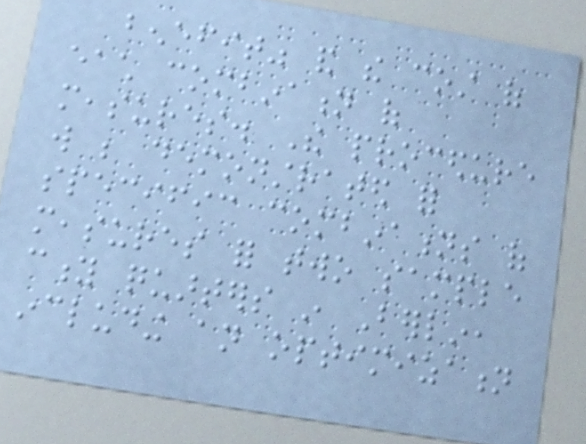benefit" and the cost of
each combination of
measures. The procedure
will be demonstrated for
specific combinations of
measures for two sample
city quarters in Berlin,
including an optimization
